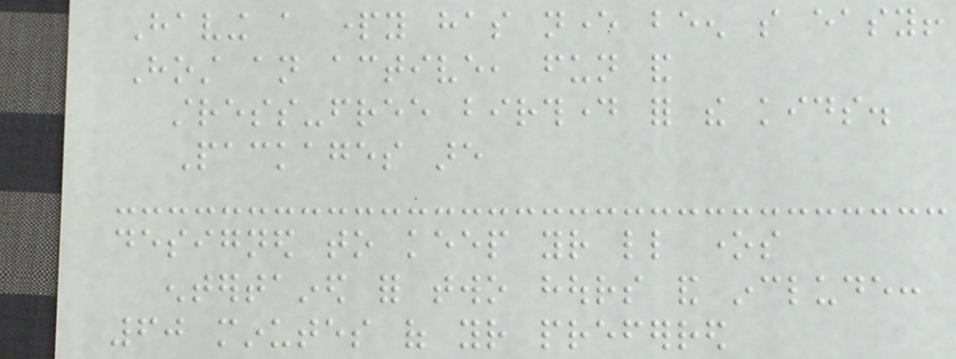Having a party has never been so easy!
Host an active, fun and
stress-free birthday for the kids.
Packages are
designed to keep your little ones
entertained for two hours and include:
60 minutes of your preferred
